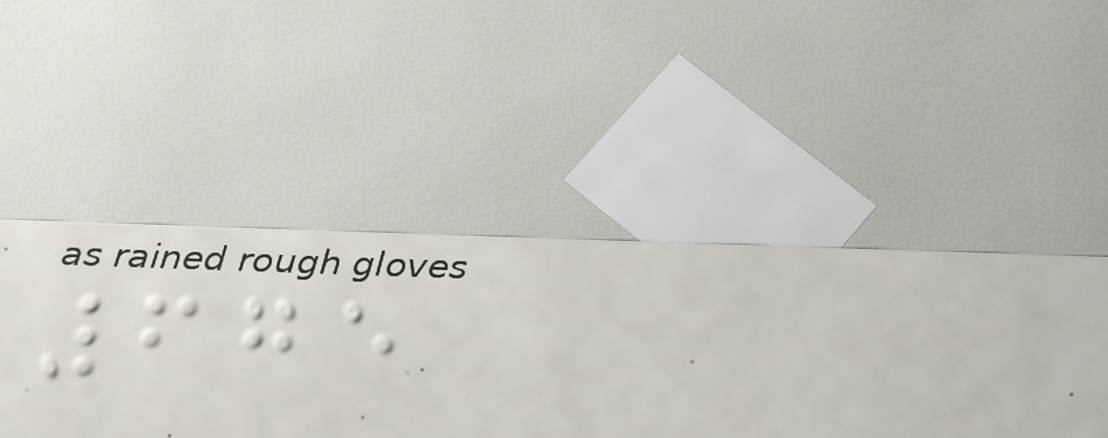675
